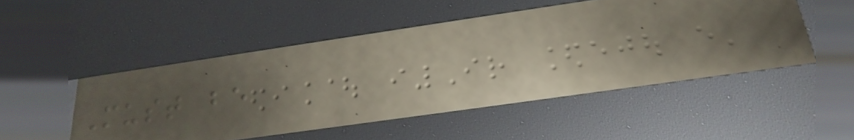Must be
